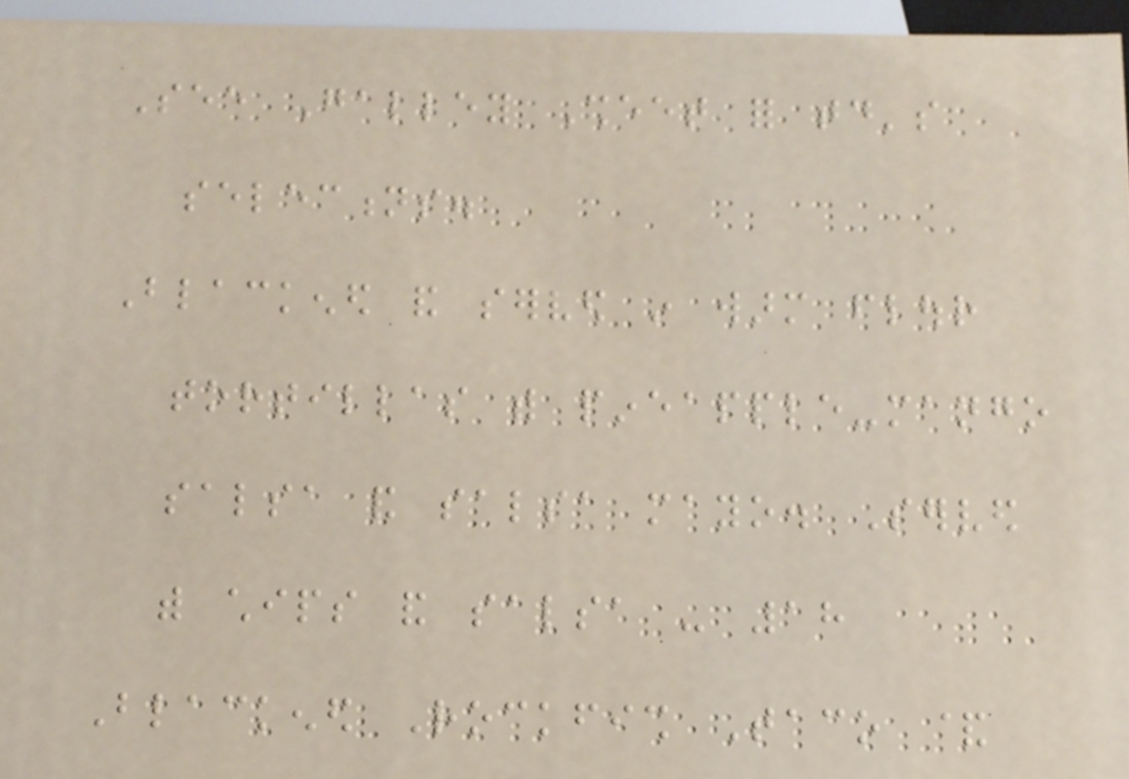See Galley Sheet for today's
selections.
Blackened and served in warm flour
tortillas with pineapple-mango
salsa and salsa mayo. Served
with chips and salsa - 18
Blackened Rockfish Taco &
